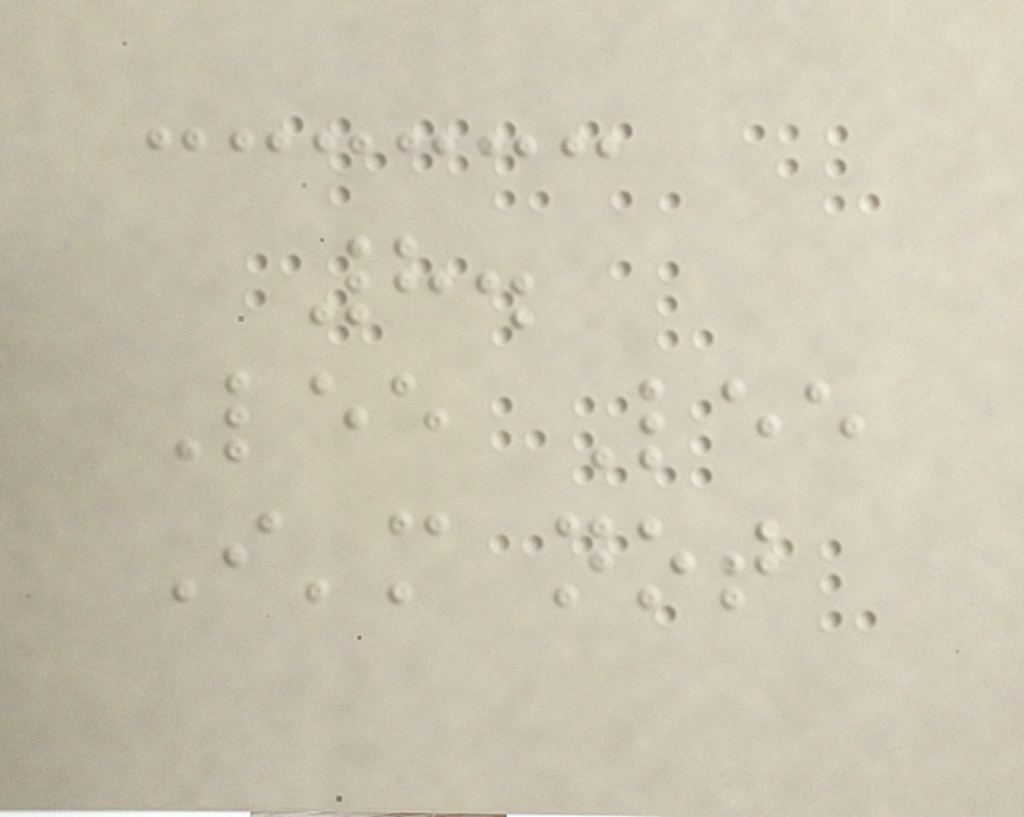8.
Lee Lee
I'm not
